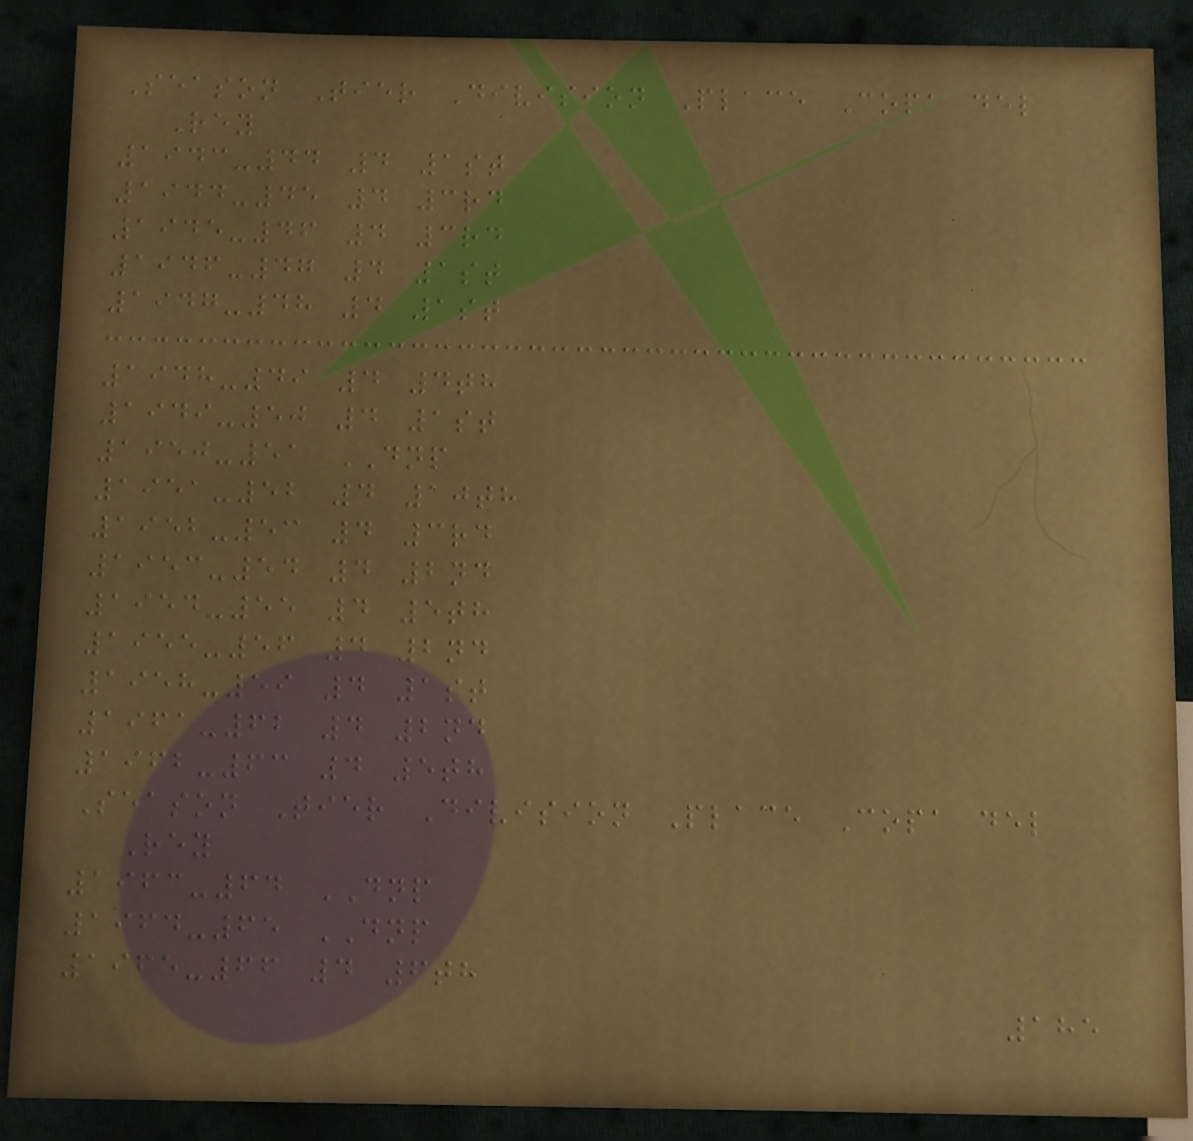Season Tier Division Place Copa del
Rey
1943-44 4 1st
1944-45 4 3rd
1945-46 4 3rd
1946-47 4 1st
1947-48 4 1st
1948-49 4 4th
1949-50 4 1st
1950-51 DNP
1951-52 4 10th
1952-53 4 3rd
1953-54 4 2nd
1954-55 4 5th
1955-56 4 2nd
1958-59 4 1st
1961-62 4 2nd
1962-63 4 5th
Season Tier Division Place Copa del
Rey
1963-64 DNP
1964-65 DNP
1965-66 4 6th
185
